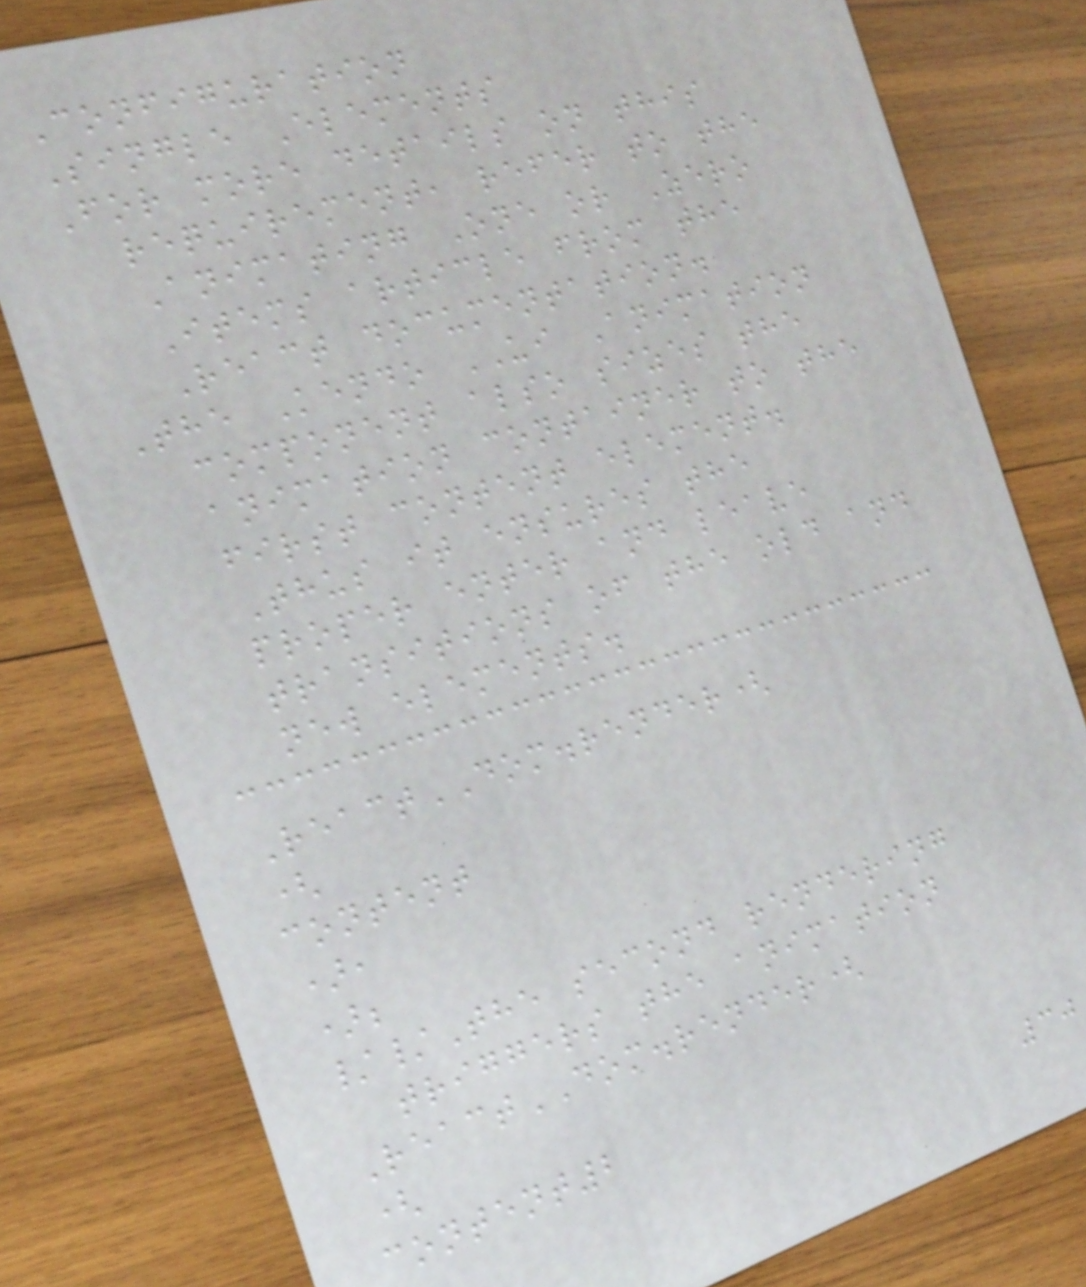Configuration
Single Elements
For more details on this
requirement, refer to the
Animating One or Zero
Items article from the
React documentation.
The Kendo UI Animation
component also sizes the
animation container to the
first content element.
Thus it ensures the
proper enter and leave
transitions of the old and
new elements.
ReactDOM.render(
(
content
),
);
//The second rendering
triggers the animation
ReactDOM.render(
(
content2
30
